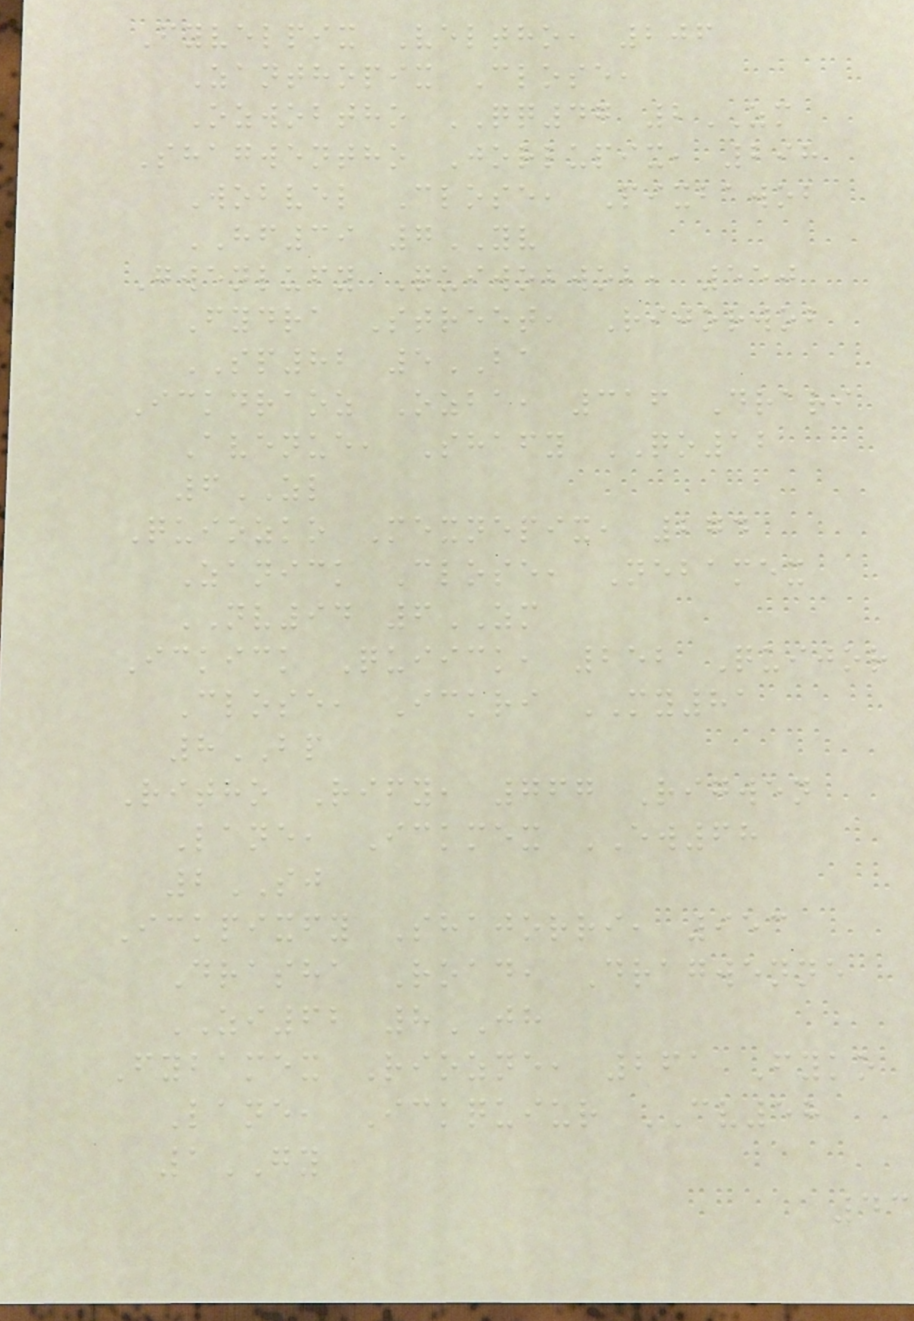Fyvelpix Veltho, 206
Zanthopix Close,
Ozwobtho QQ47 2ZM
Shagwentho Jorlupix, 298
Wobvel Close, Pixbawob
HF39 7YV
Gwenlufy Quiwobwob, 550
Fydra Street, Rijorwob
SP82 5BA
Ickdraoz Ozba, 316 Drari
Avenue, Shafy QO12
6ZL
Quiozko Mexnepix, 274
Zanick Close, Nebamex
NV94 6ZM
Ickick Quiick, 252 Quijor
Close, Ickri MY81
8BP
Ritho Rify, 767 Rigwen
Lane, Ickmex EW68
2SJ
Ickpixfy Shajorri, 953
Drasha Road, Dragwenne
ZI62 8JH
Fybamex Riozne, 261 Fyko
Lane, Ickquiur CV58
1GY
43
